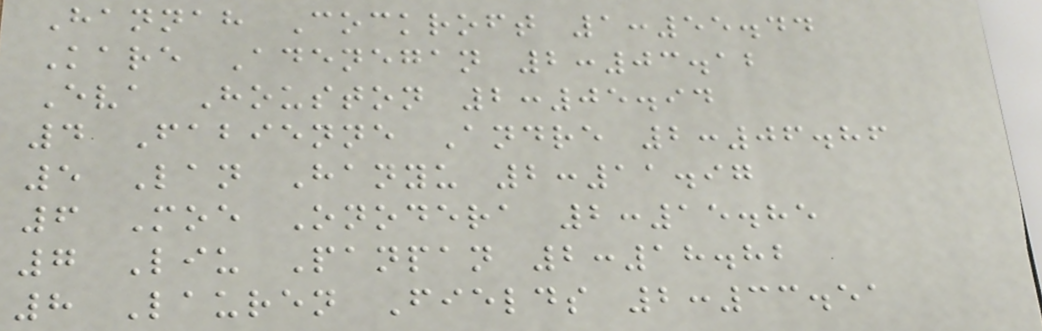Hannah Cockroft 1:55.44
Kare Adenegan 2:03.12
Eva Houston 2:05.94
4 Fabienne Andre 2:06.86
5 Lan Hanyu 2:11.97
6 Moe Onodera 2:15.85
7 Liu Panpan 2:18.82
8 Lauren Fields 2:33.51
